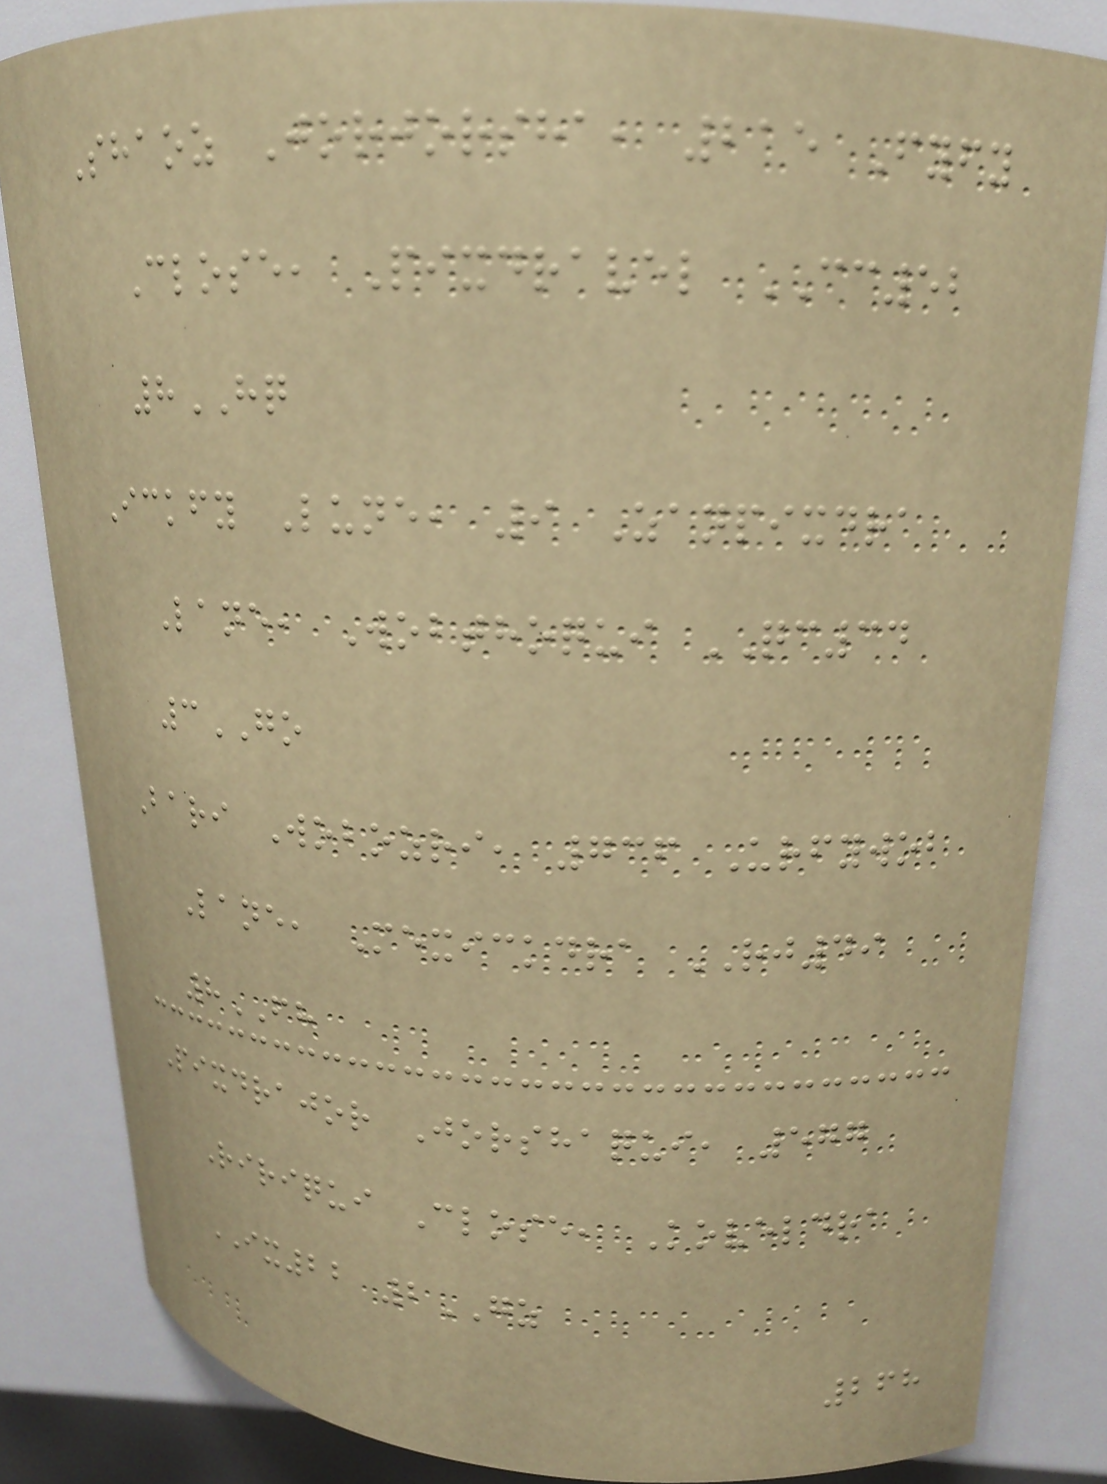Shaoz Jorjorsha, 215 Fyfy
Close, Pixdravel CC52
8HQ
Ickfy Lune, 9 Zanpixdra
Lane, Wobthoqui QC34
3GO
Bari Wobozri, 736 Urfywob
Lane, Mexickdra RJ49
8FH
Pixdrajor Jorshaqui, 577
Ririqui Close, Koveldra
IX22 2GZ
268
